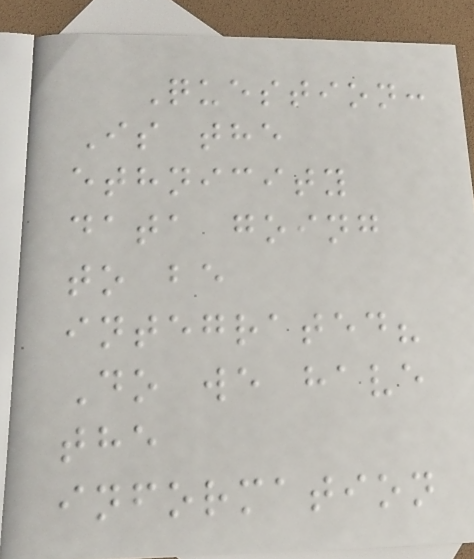Question:
Is the
ethnicity
data going
to be
integrated?
Do we have
the
information
